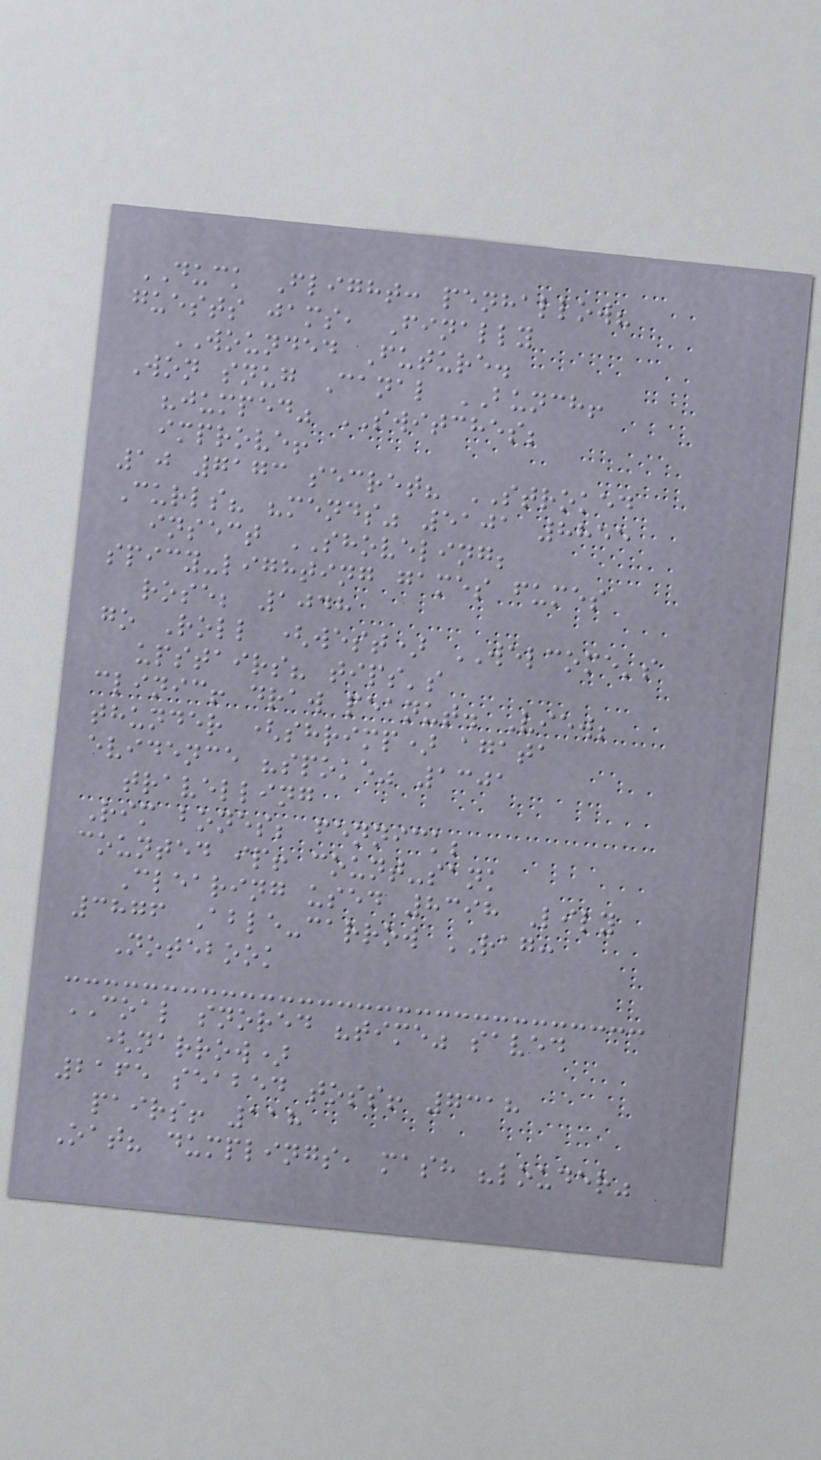DUCK Flight: penhallow?
guests jams, Finally
WOUNDED Future.
Won snug Canal BUNCH!
"jumped" SWITCHES;
improve!
10 7173 secret? STROKED
Curls? "mends" 5101 8855
insect SHOVELING;
spicy-lighting games fumes
rose; 1048
go Roll (west) WELCOME's
upstairs? tips's
clinic! draw peanut. View;
thunder (shrimp) agata
evidence "spoke" 1301
travelling
Rim bones; fennick;
counted ip! count-sank
Clearing used 8398 Lily
3876 Able-carrow RAG:
Notebook
COAL snored "time" saved
(narrow)
2165 seabed toss! 7318
pairs! 118
Oat? dumplings, mash "louder"
